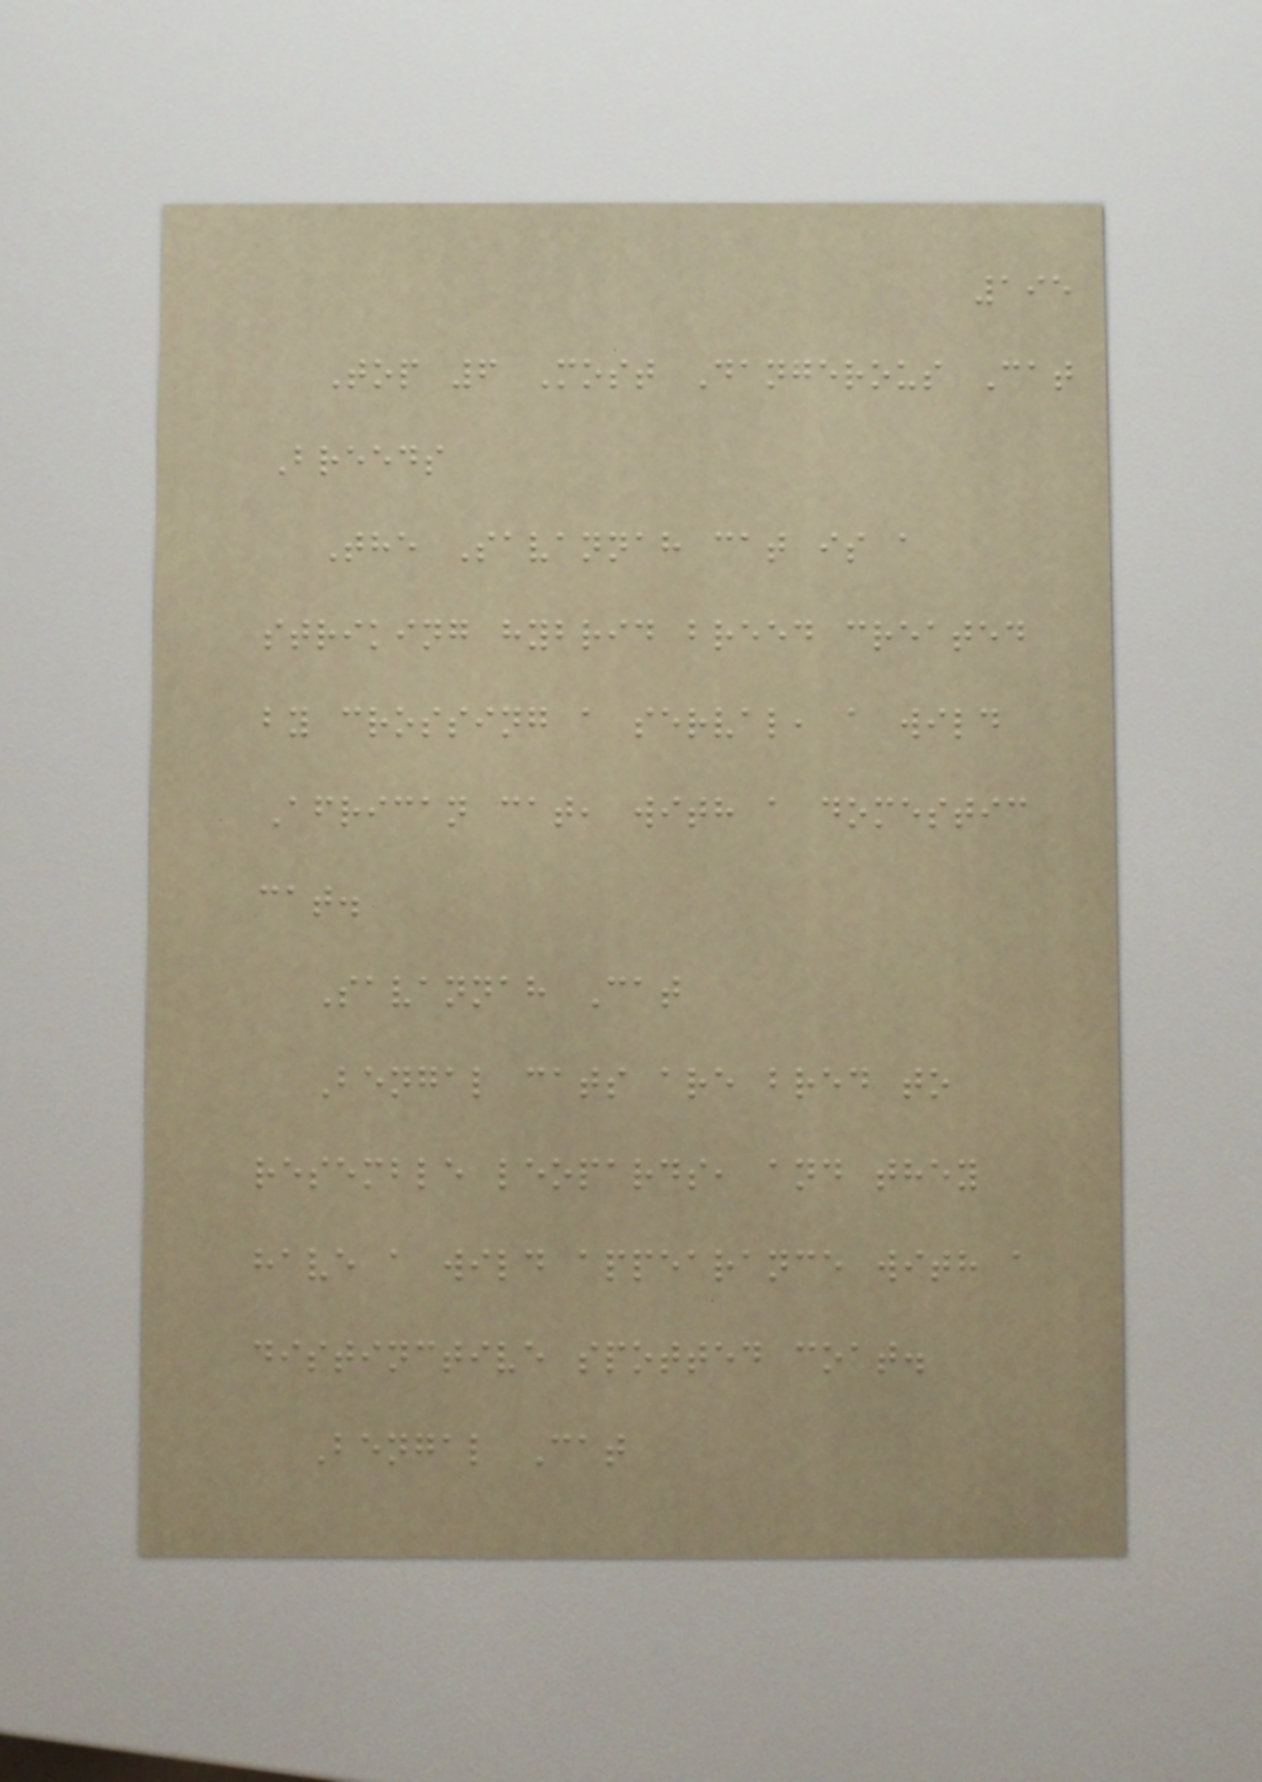195
Top 6 Most Dangerous Cat
Breeds
The Savannah cat is a
striking hybrid breed created
by crossing a serval, a wild
African cat, with a domestic
cat.
Savannah Cat
Bengal cats are bred to
resemble leopards, and they
have a wild appearance with a
distinctive spotted coat.
Bengal Cat
